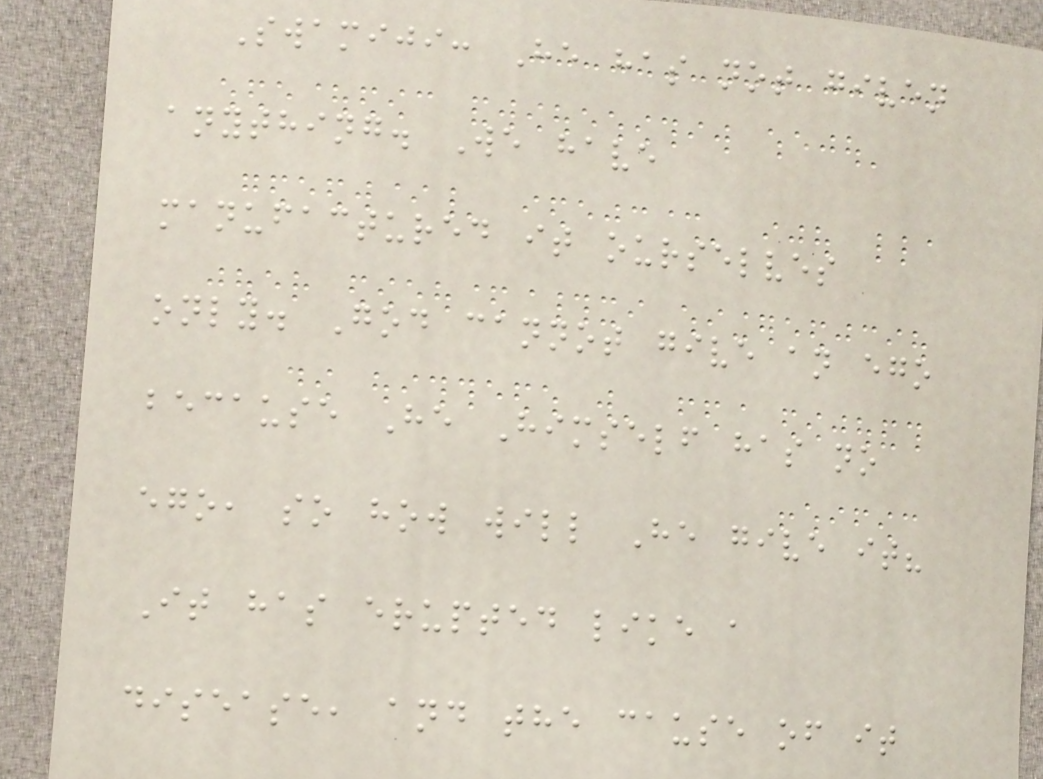Swamiji: He has not given
anything. We have
manufactured it ourselves
only. God cannot give an ego
because He Himself has no
ego, so how will He give it?
It has erupted like a
disease, and the cause of it
